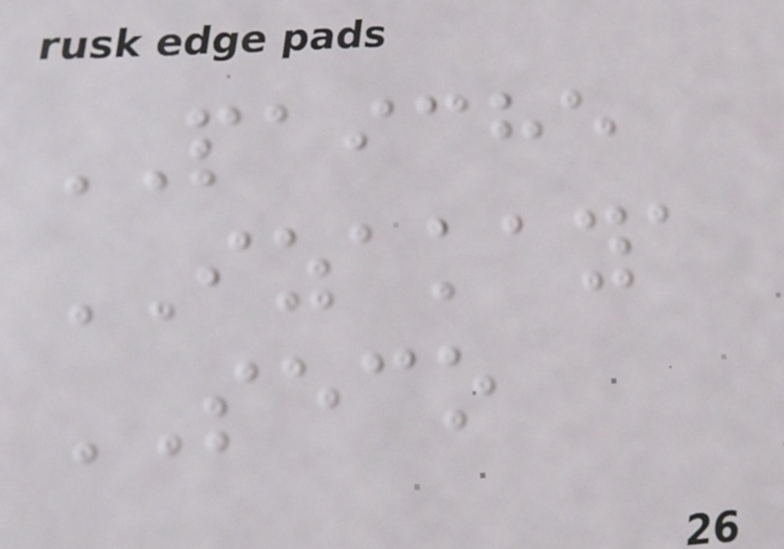PAICHE
IZAKAYA
SECO
